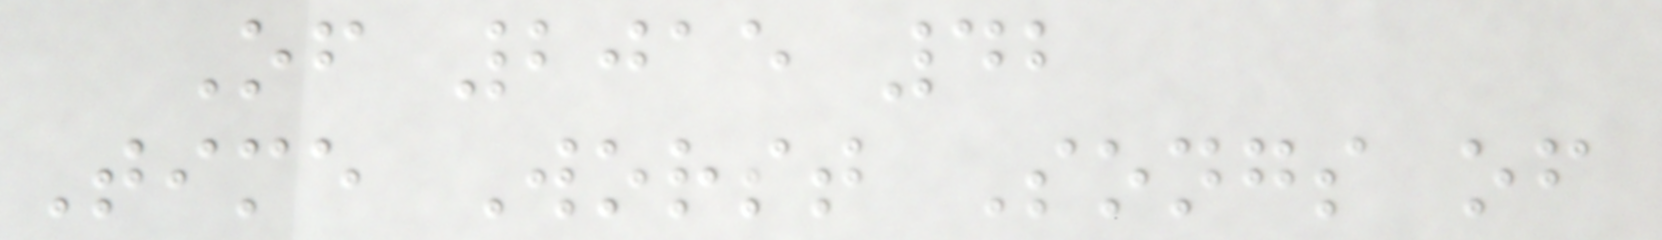Of 2015 42
Time Worst Songs of
